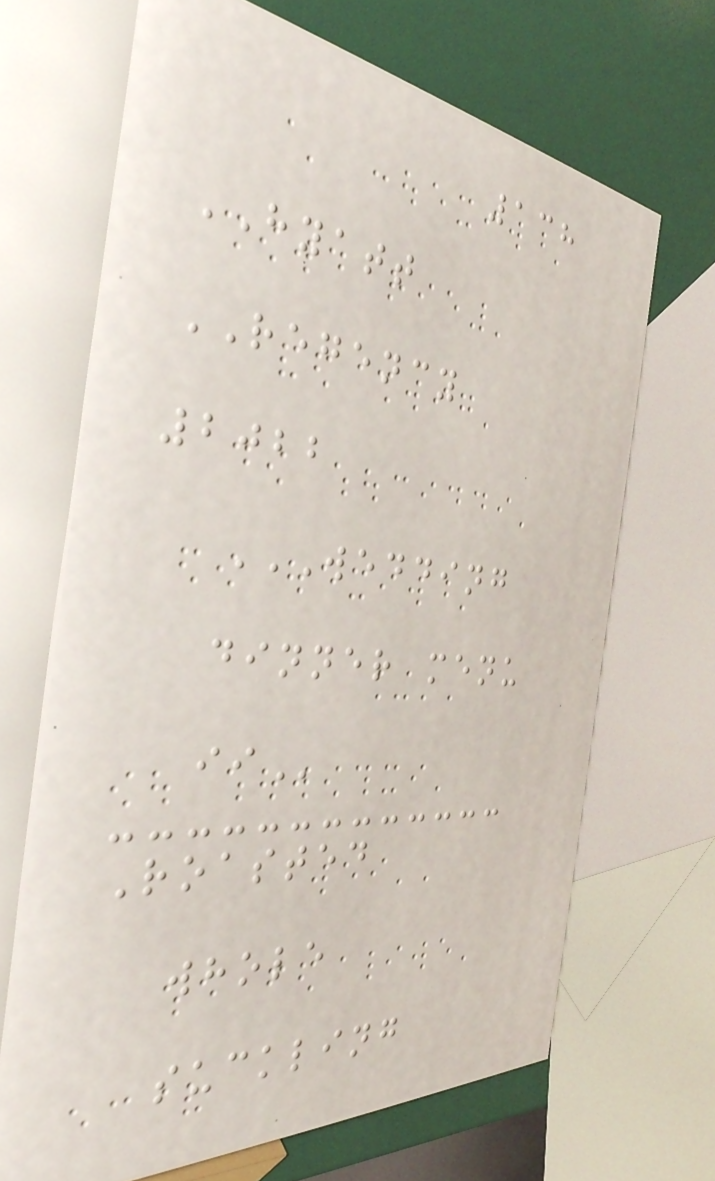138
HYATT
REGENCY
2022
WEDDING
DINNER MENU
II
Roasted
whole
suckling
